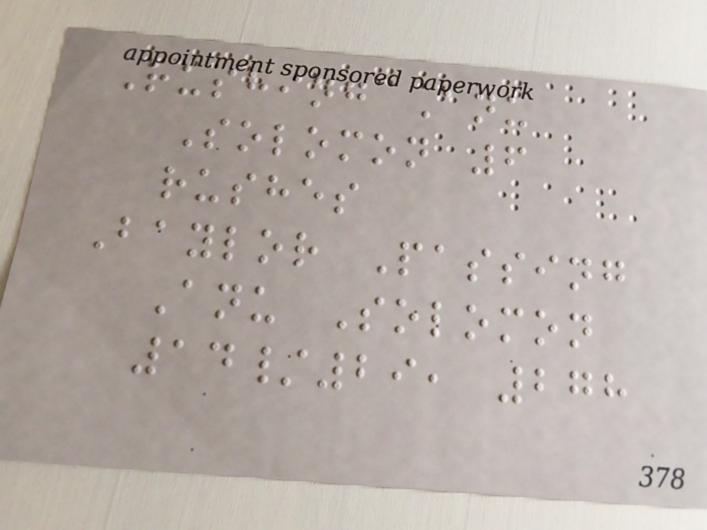Rushing Anu
Solomon 6
rushes
Baylor Passing
Anu Solomon
14/29, 278
